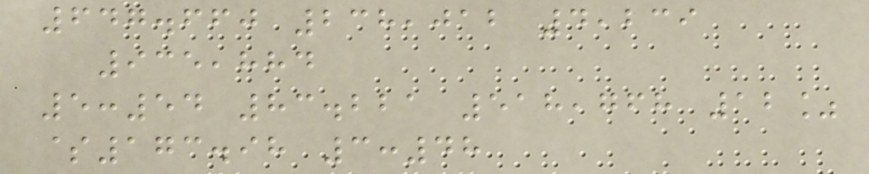647.660 238,012 4,239
935,884
5:54 83.221 518,768 12%
$173.98 3:48
